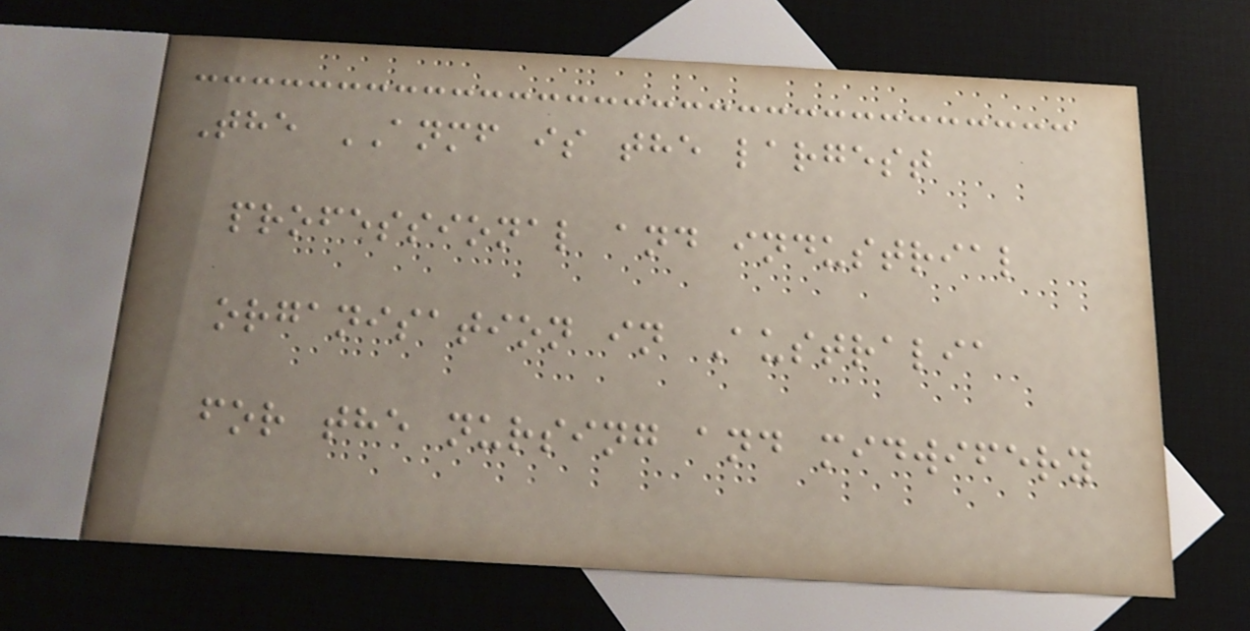The ANMF is the largest
professional and industrial
organisation in Australia
for the nursing and midwifery
